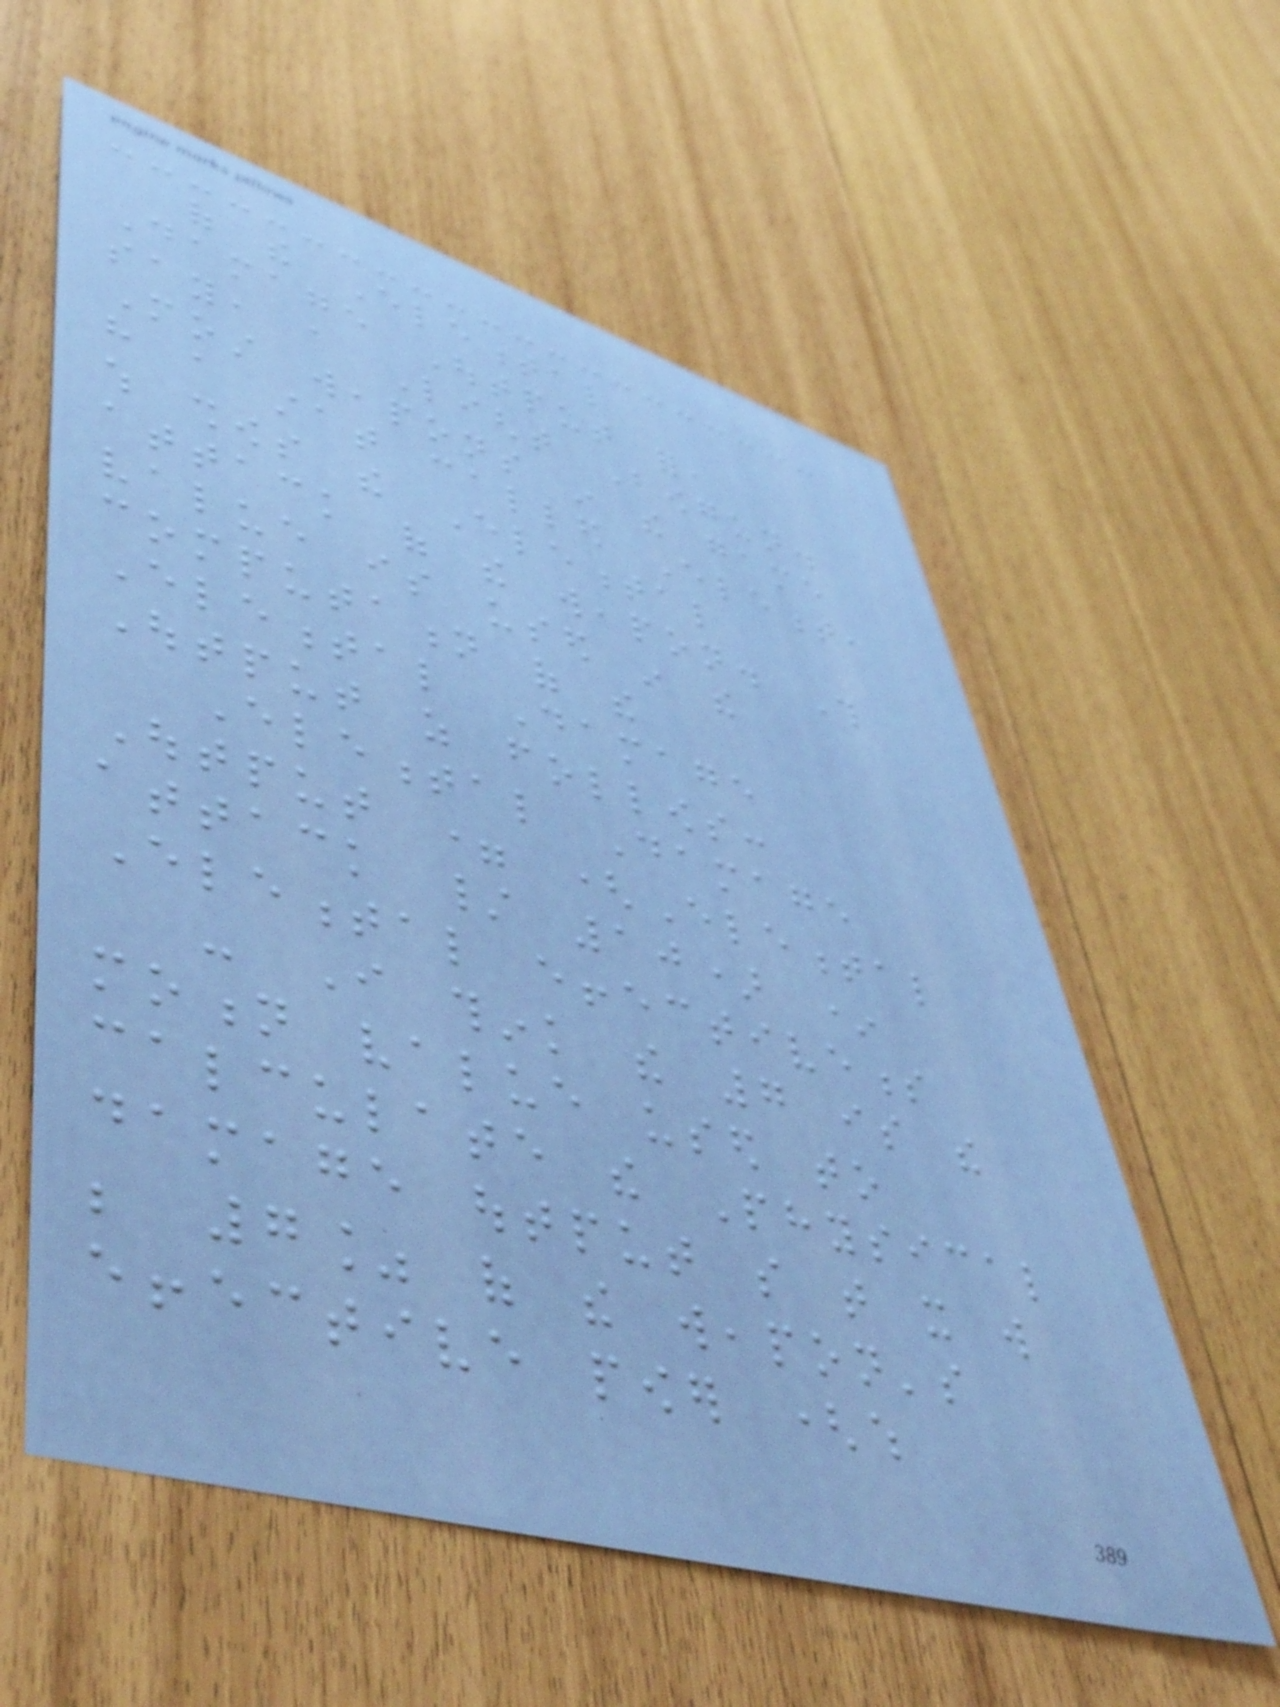of the Elemental
Damage Output for,
say, a Light Bowgun.
Most weapons in the game
have a stat called Element,
which shows the Elemental
attack of the weapon. This
value is used in the
computation of the
Elemental Damage
Output as follows:
Elemental Damage
Output = (Elemental
attack / 10) *
Elemental effectiveness
- I think the 7 is the
motion value used to
calculate the Physical
damage output so that it will
be 7% of the weapon's
effective power (which
